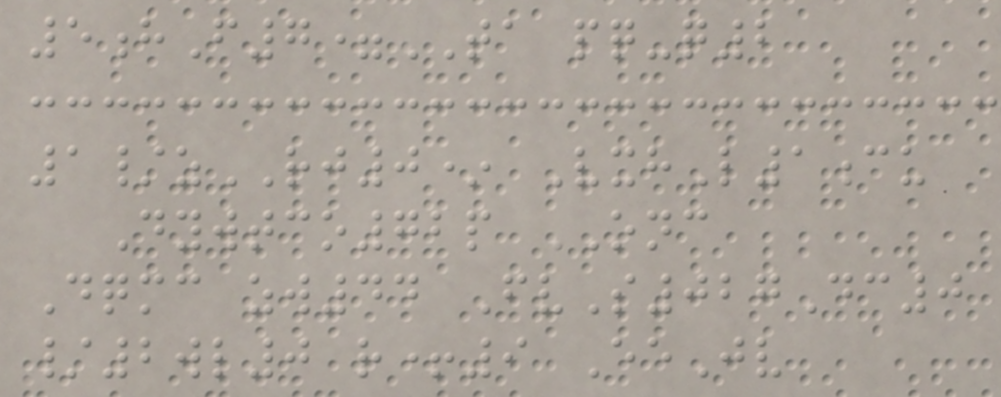5hF7=TA pq-q2
1/zRJ0* VxhL1cu
Dywtco72p ONC
Dqmc zw44 FvS027Dc0
/2wl0 r+9 EeJv
